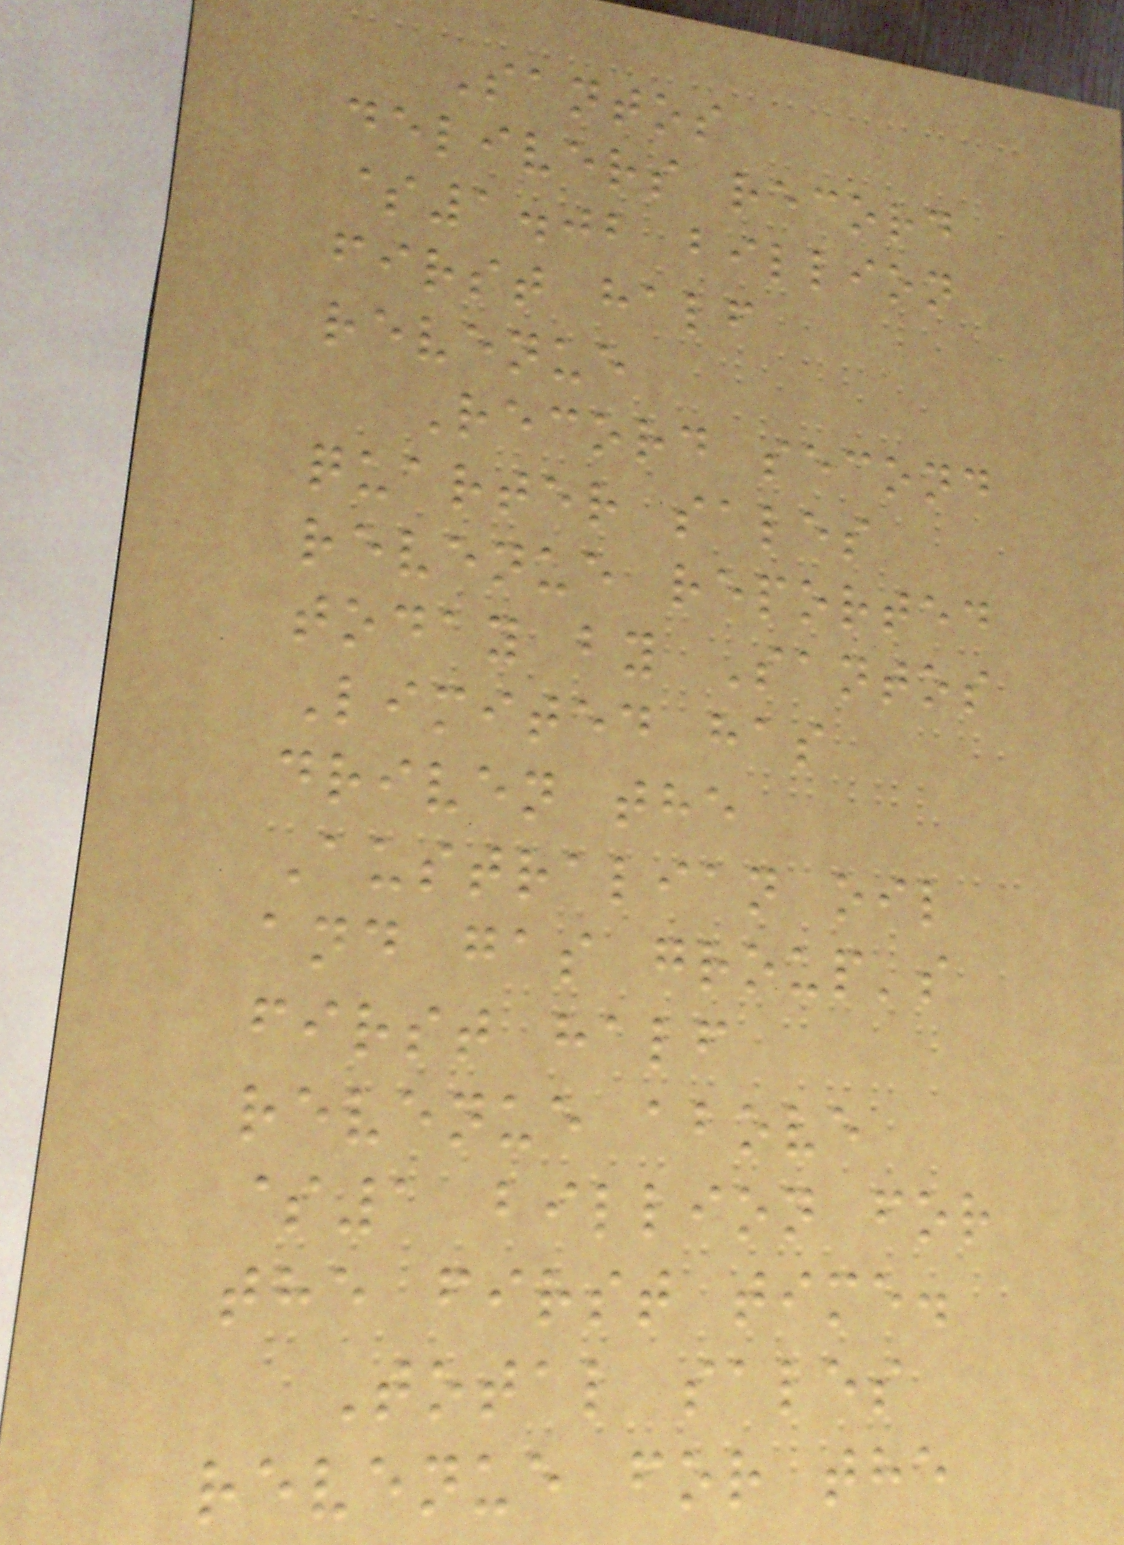Santos
delivers record
$1.02 billion
first half
revenue
Record second
quarter sales
revenue reported
today by Santos
Limited has
driven the
Australian oil
and gas group's
first half
revenue above
$1 billion for
the first time.
Total sales
revenue for the
